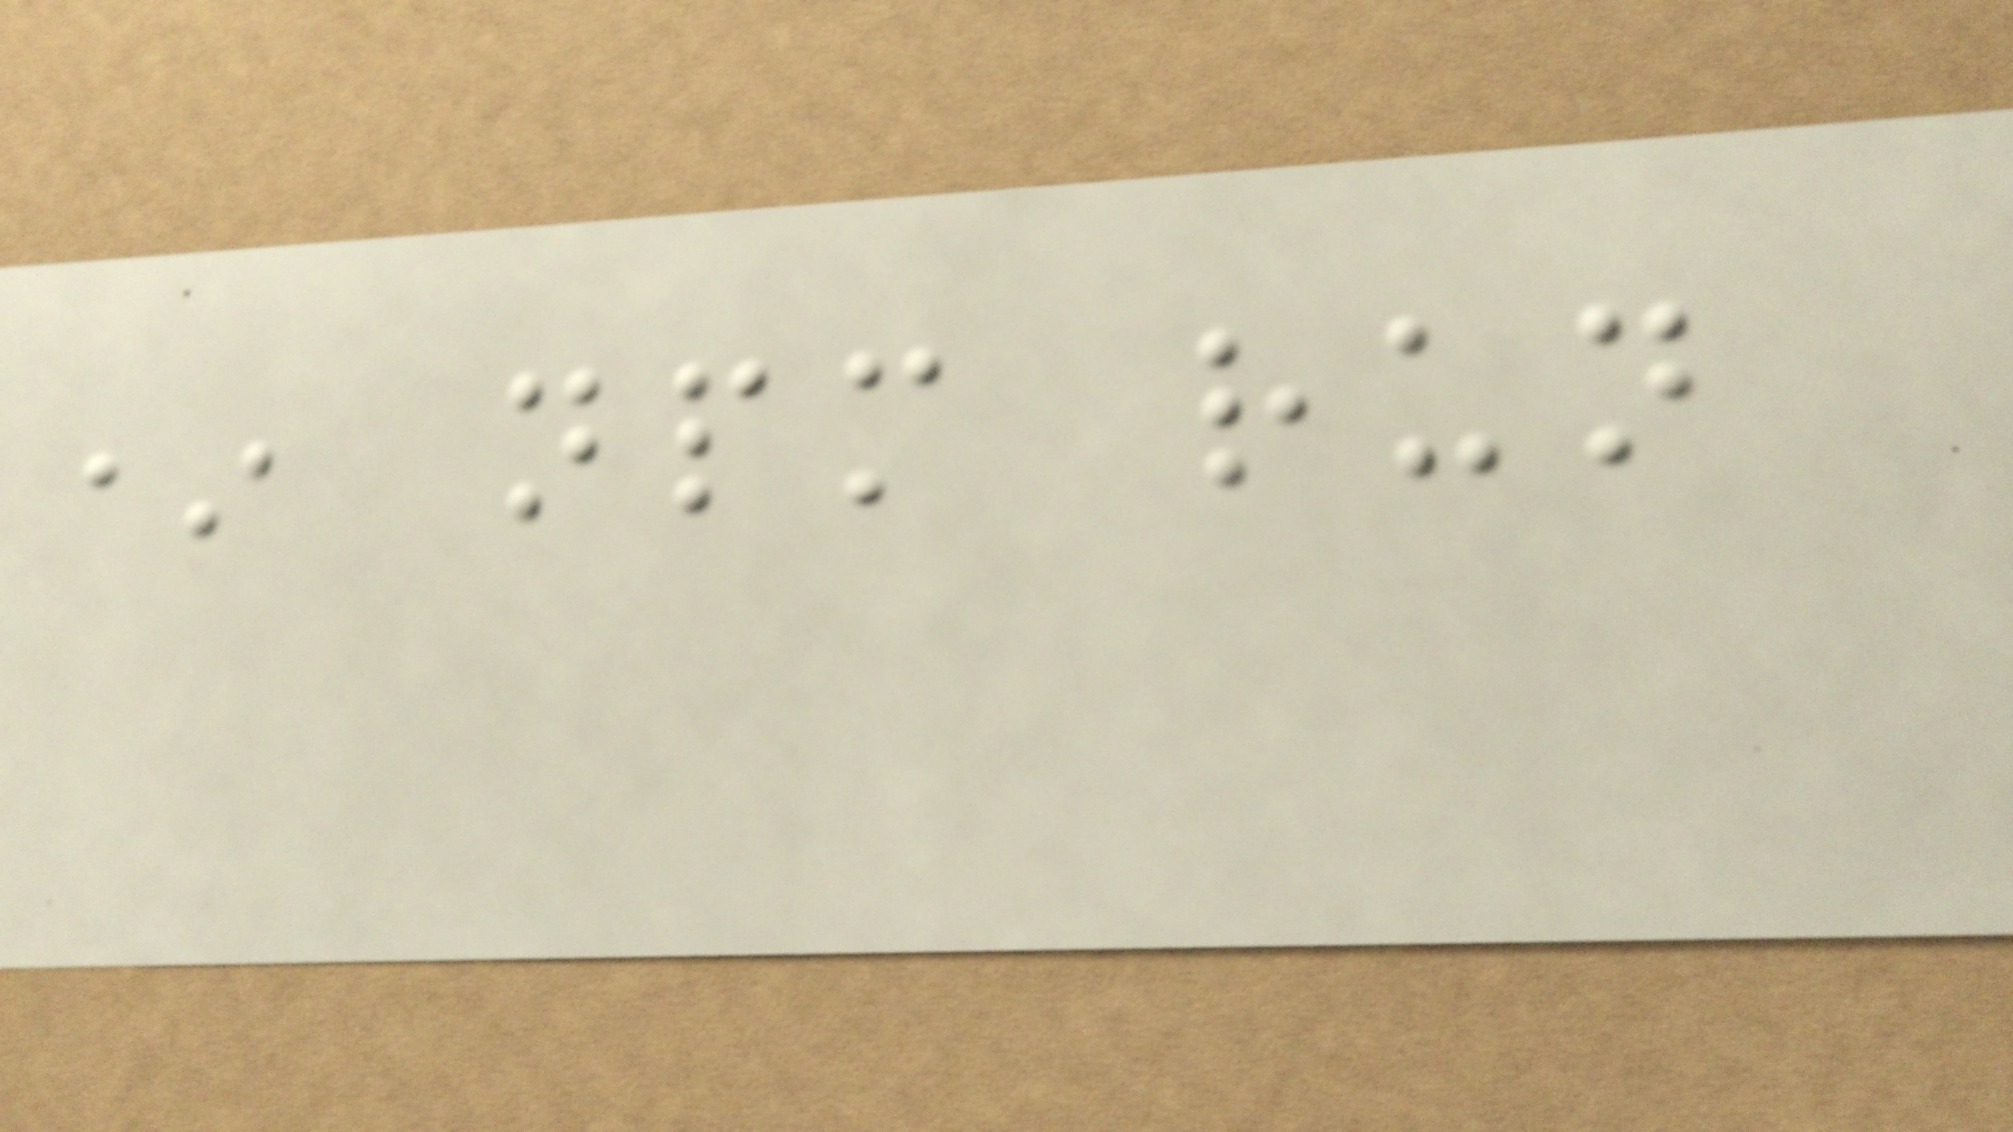* npm run
